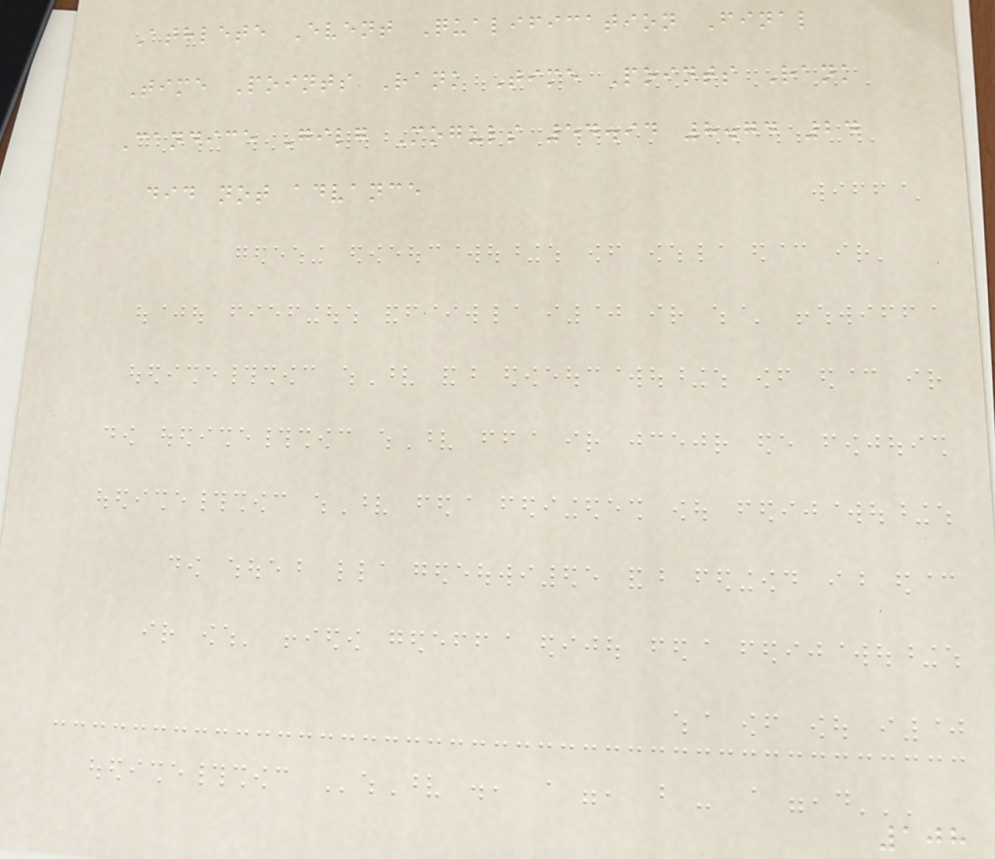Athlete Event Qualification Final
Time Points Rank Time Points Rank
Candice Gilg Moguls 54.94 8.74 24
did not advance
108
